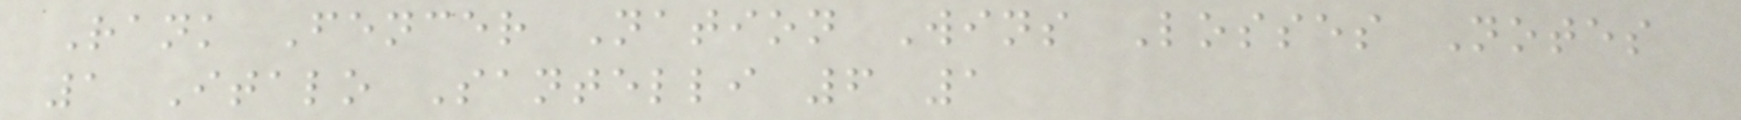Rank Fencer Nation Wins Losses Notes
1 Italo Santelli 6 1
